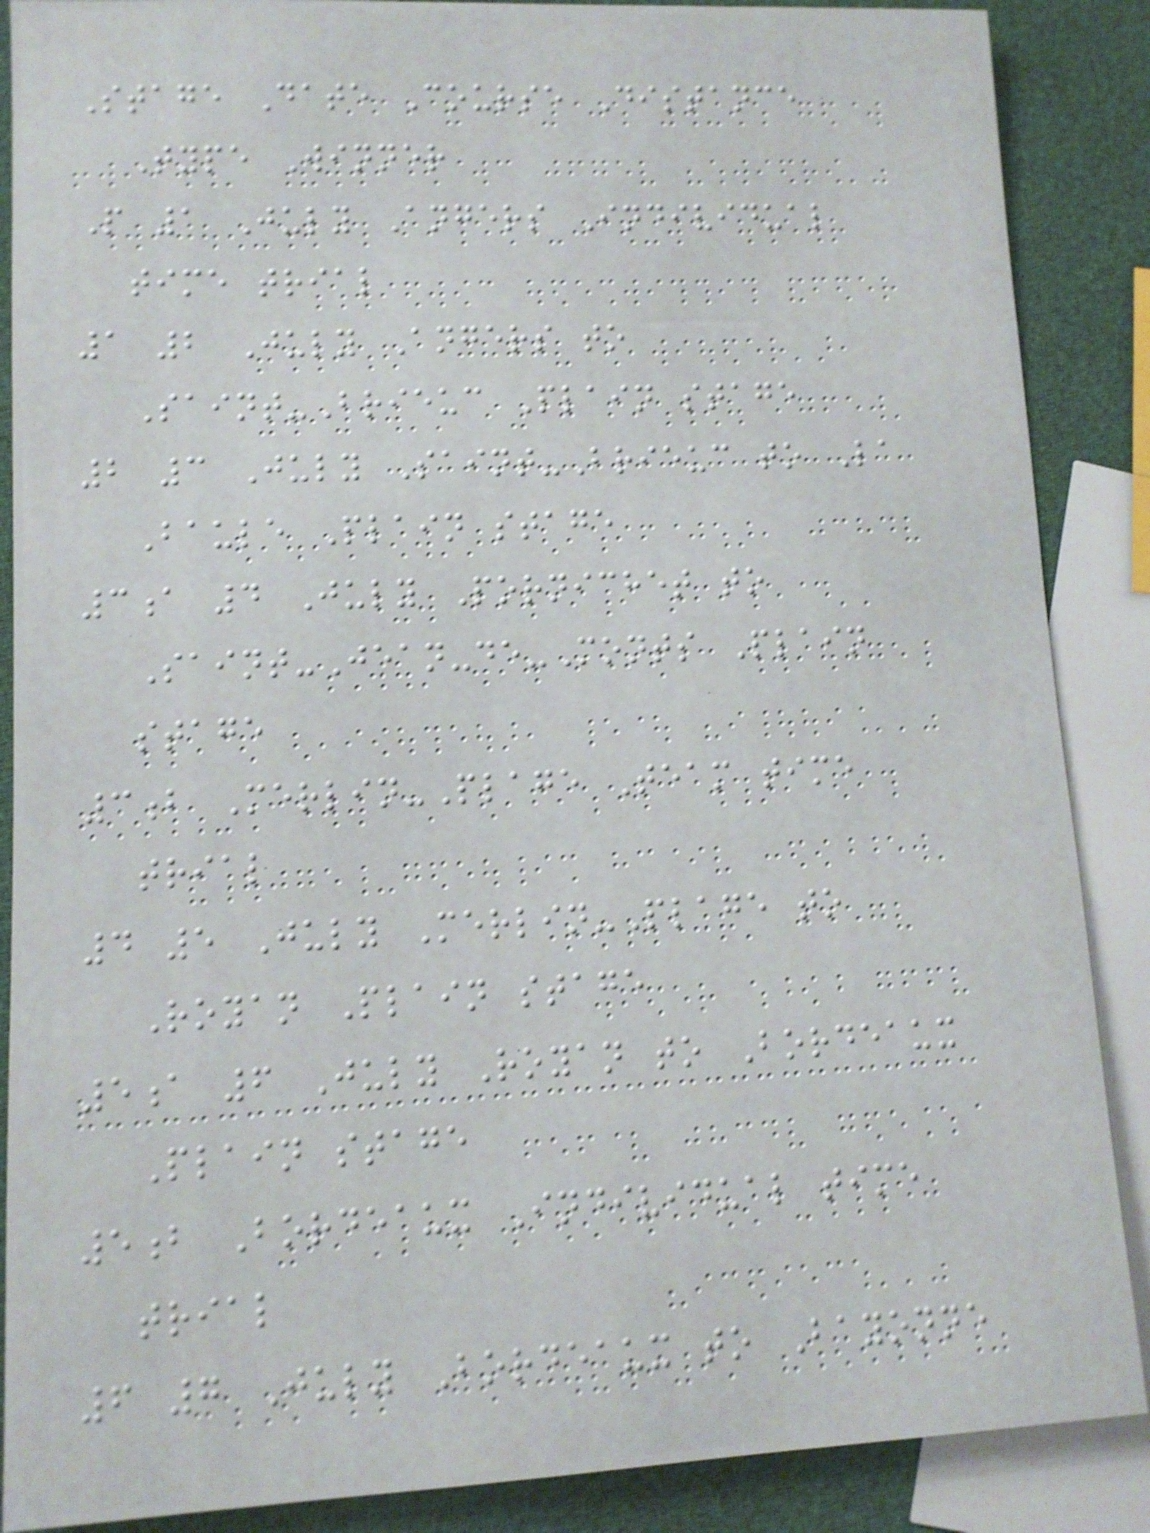Stage Date Course Distance
Type Winner
P 1 July Angers Individual
time trial
1 2 July Angers to
Saint-Brieuc Plain stage
2 3 July Saint-Brieuc to La
Baule Plain stage
3a 4 July Pornichet to
Saint-Jean-de-Monts Plain
stage
3b Merlin-Plage Team time
trial
4 5 July Merlin-Plage to
Royan Plain stage
5a 6 July Royan to Bordeaux
Plain stage
5b Bordeaux Individual time
trial
6 7 July Bordeaux to Bayonne
